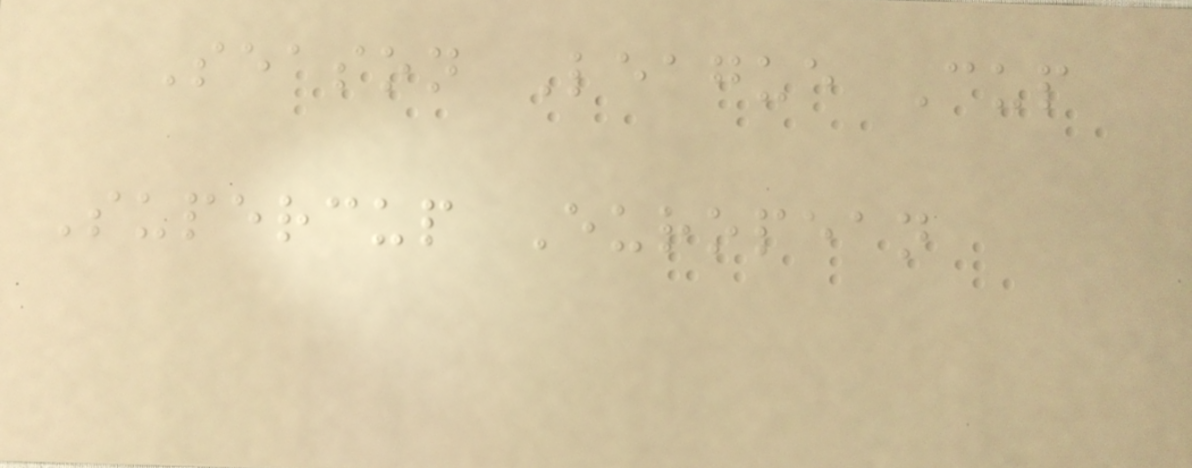Season League Cup
Supercup European
